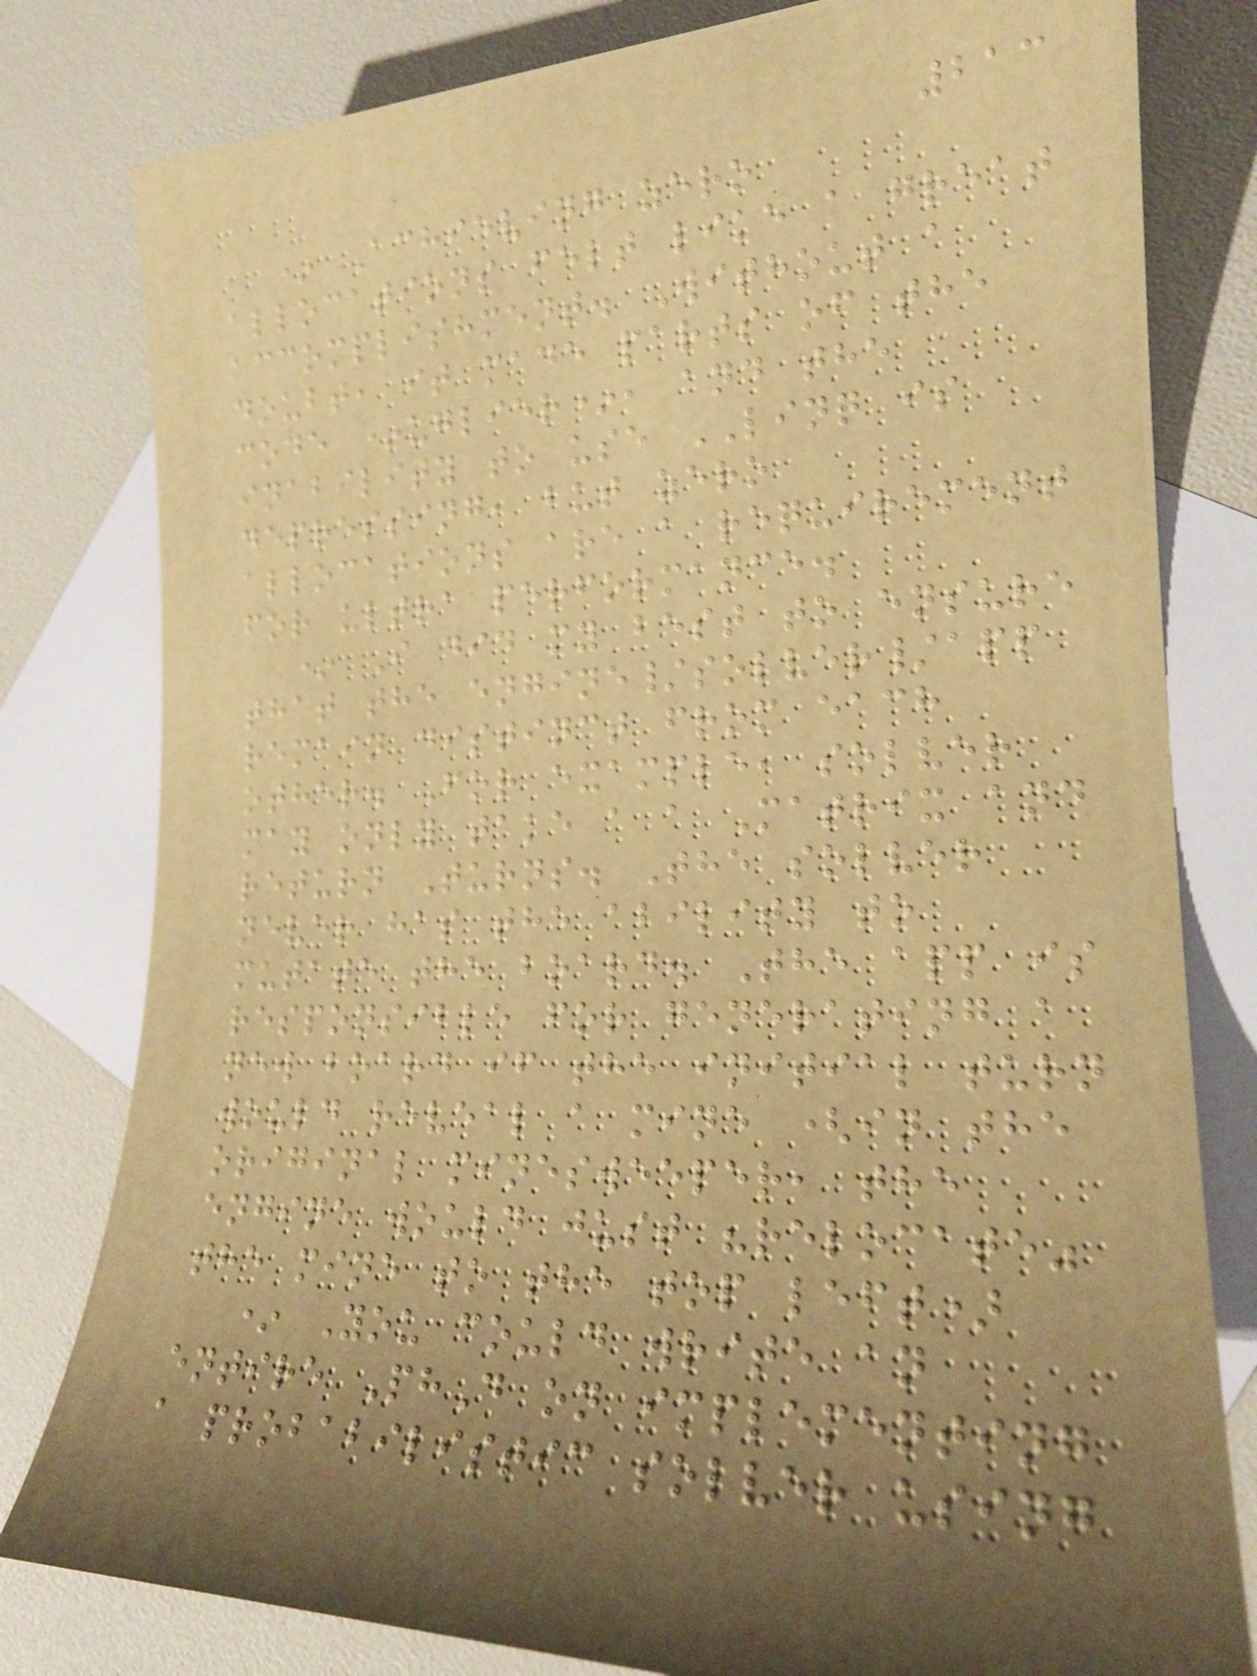213
* Achieving zero
allocations felt like a great
accomplishment. Without a
doubt, it made parts of the
code *uglier*, and the
inability to use LINQ is
depressing, but zero
allocations are a requirement
for ultra performance.
* I did my best to ensure
that the engine/solver/app
remain distinct from each
other. For example, solver
may only take a a Matrix and
return Turns. The solver
never has the ability to
mutate the board. The app is
responsible for generating a
new board if the initial turn
would reveal a mine (in the
original minesweeper, the
engine would just "relocate"
the mine to the top left)
* You could write an
entire PhD on implementing
a probabilistic solver using
